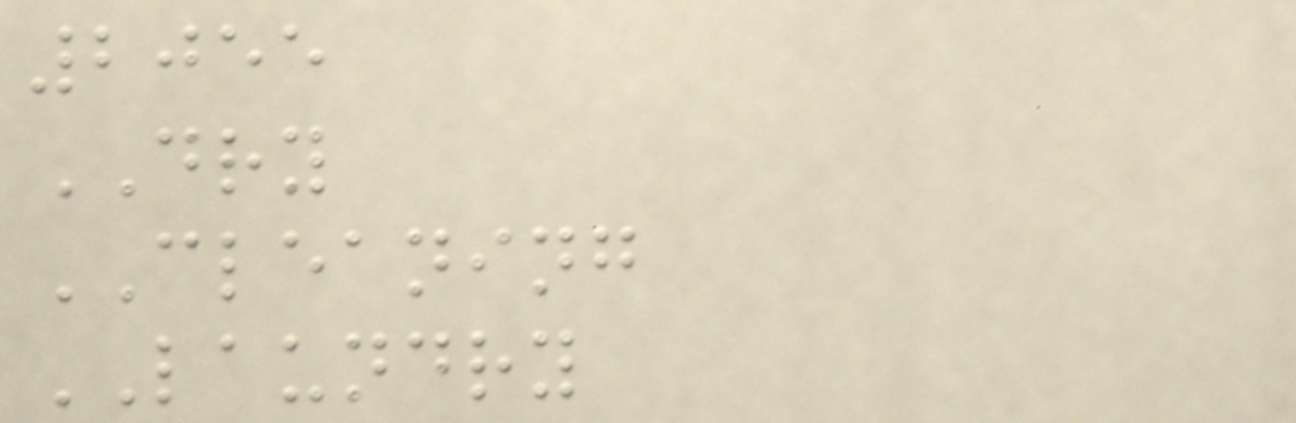2055
DRY
CLEANING
LAUNDRY
